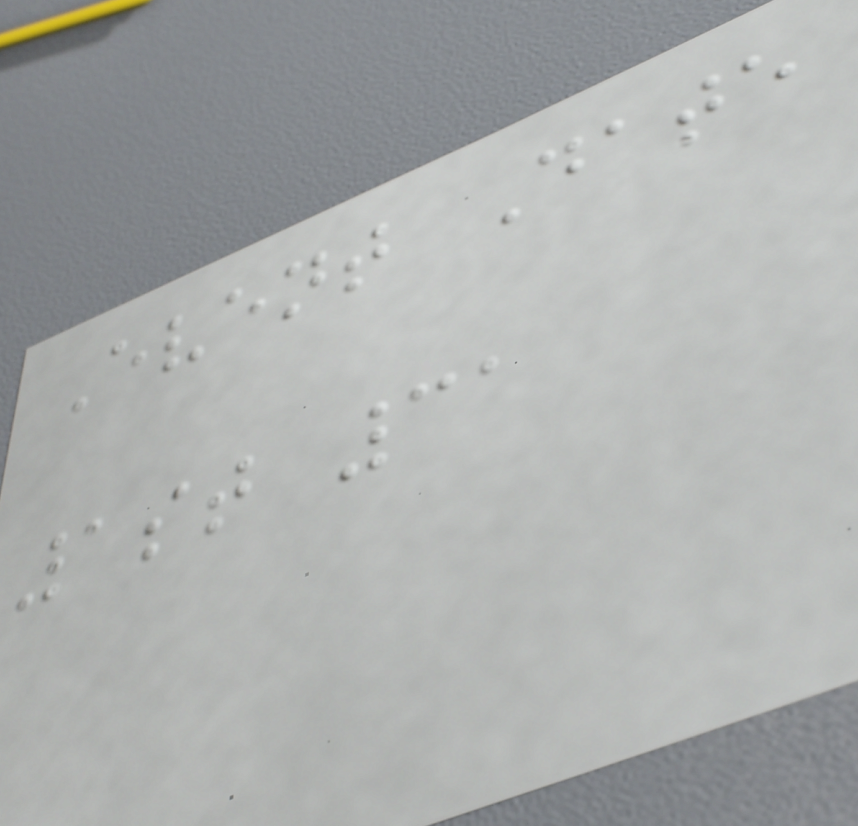Event Date
1st 31
